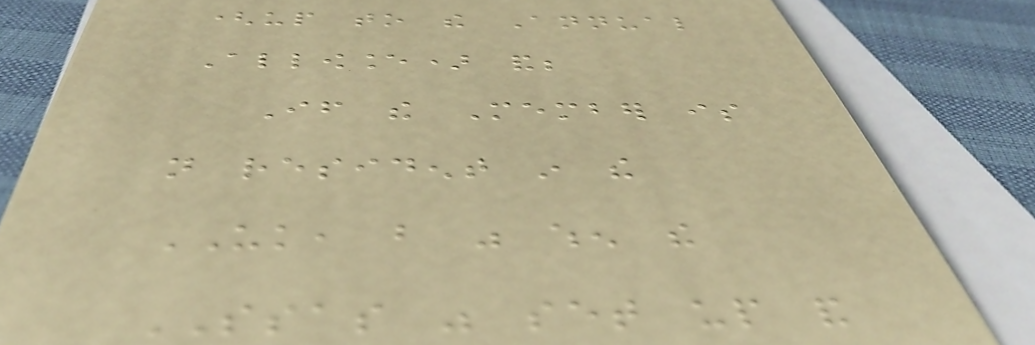(up to the Annual
Allowance) and;
If the Member is
not resident in the
UK, but was when the
SSAS was set up and
